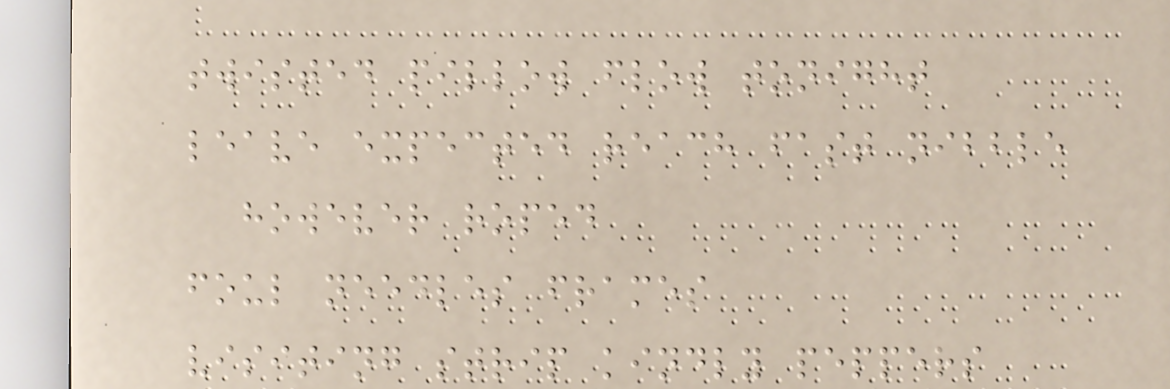twisted pillow flow tonight
leave expected reach fast nibble
however roped
foul needles frames
visiting strip kindly peppers
